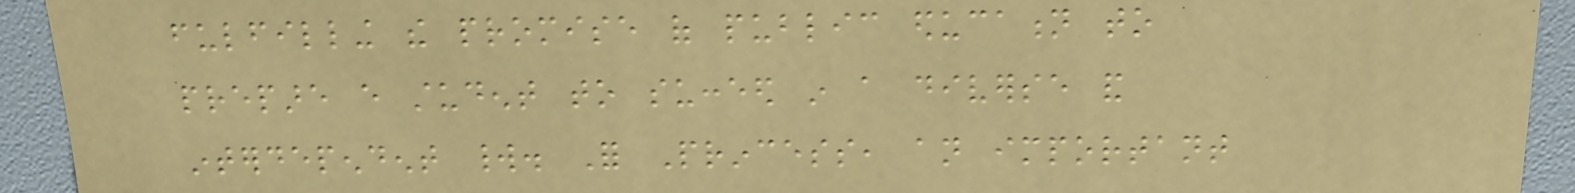fulfilling the promise of public education to
prepare every student to succeed in a diverse and
interdependent world. For Princess, an important
